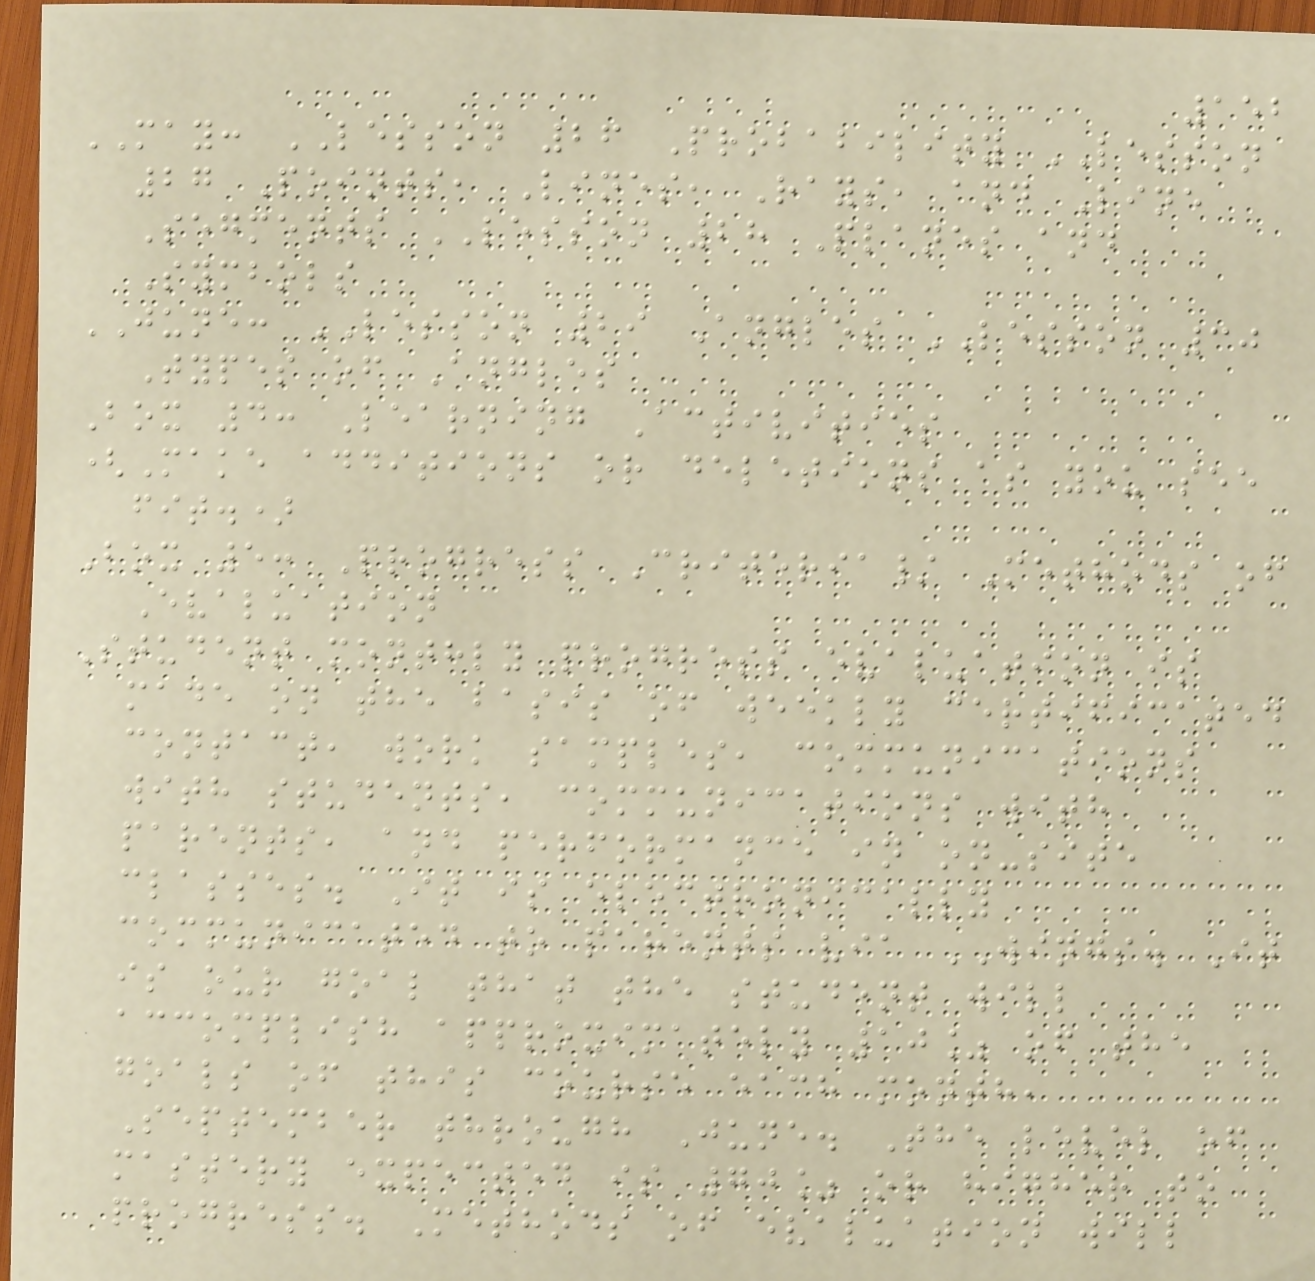152
MAY: LESSON 26 Probability LESSON
27 Points, Lines, Rays, and Line
Segments LESSON 28 Planes and
Symbols
JUNE: LESSON 29 Angles LESSON 30
Types of Angles
Box 4: Learning Activities
(Make additions or deletions as you see
fit.)
Box 5: Progress Criteria/ Methods of
Evaluation
Student monthly progress evaluation is
made on the basis of weekly certificated
contact, work samples, communications
with students, communications with
parents, and performance in on-site
classes. It is electronically
communicated to parents via WINGS. It
is our goal that the student will
accomplish approximately 10% of the
goals of this course each month,
September through June. The level of
mastery expected is 70% or higher to
progress. Methods of evaluation will
